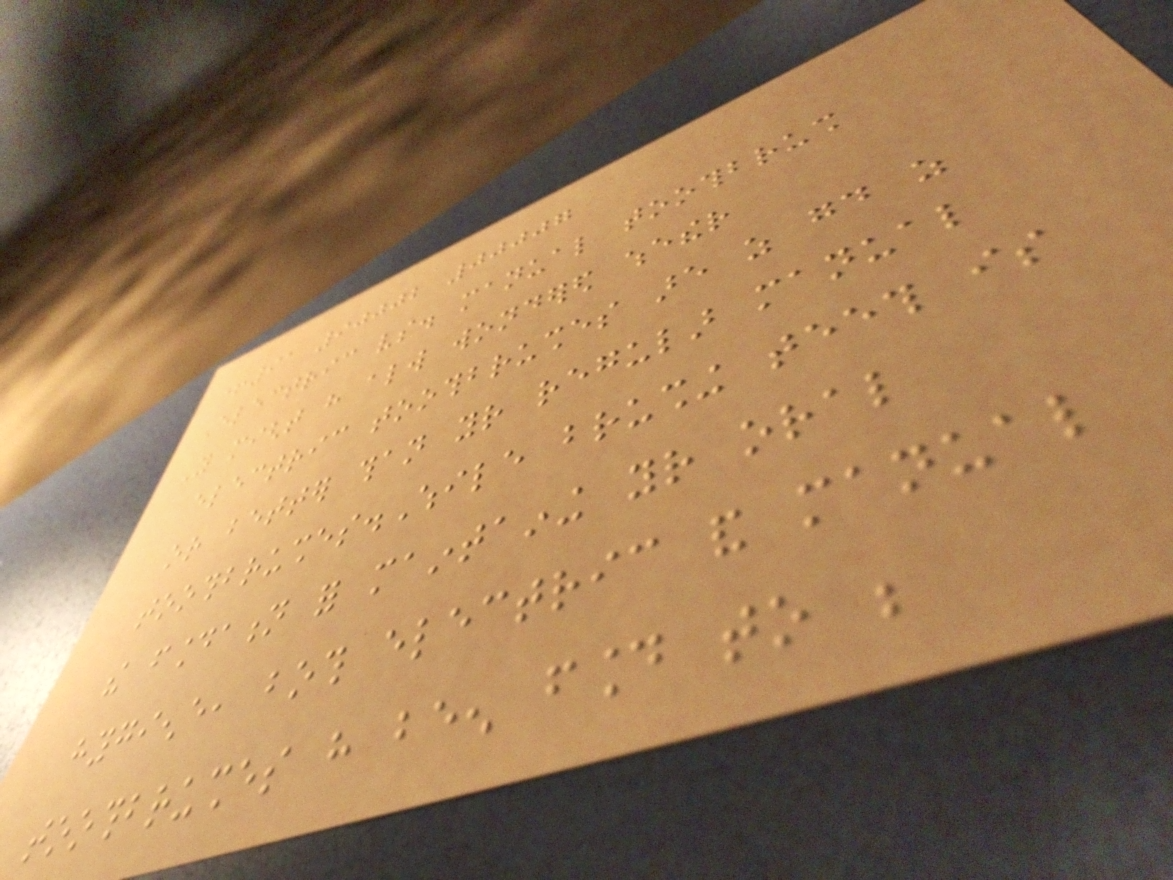+91 90002 00007
Electric vs. manual toothbrush
You might have always wondered whether
electric toothbrushes are as good as
or better than your regular manual
toothbrushes.While brushing teeth is
the foundation for maintaining your oral
hygiene, both electric and manual
toothbrushes have been found to be
